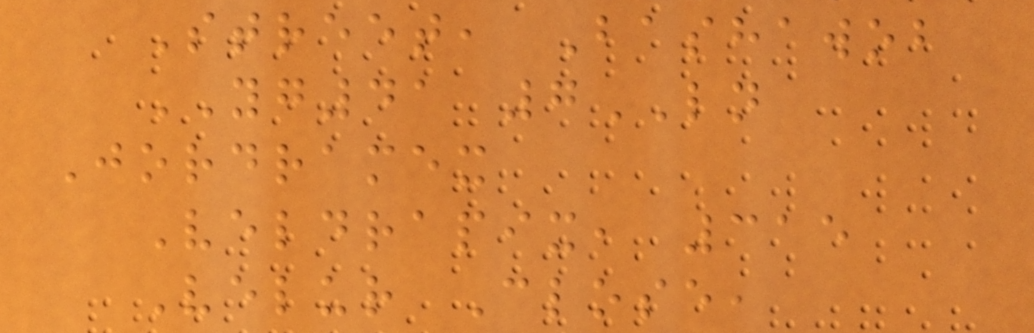Street, Bashawob
YG41 7LN
Jordramex
Veldrapix, 315
Velur Close,
